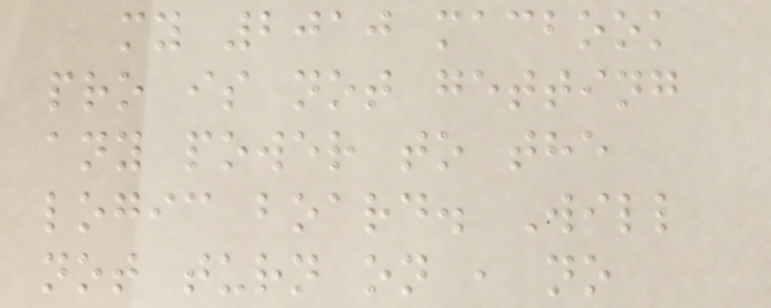my 2010 macbook
pro is not getting
any power to the
logic board. Will
not turn on , no
